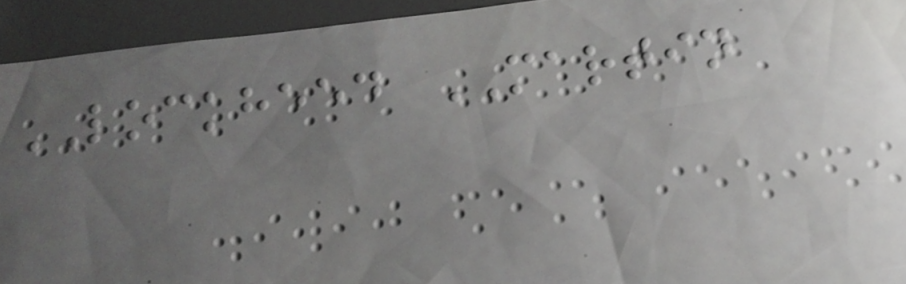LOCKHEED MARTIN
